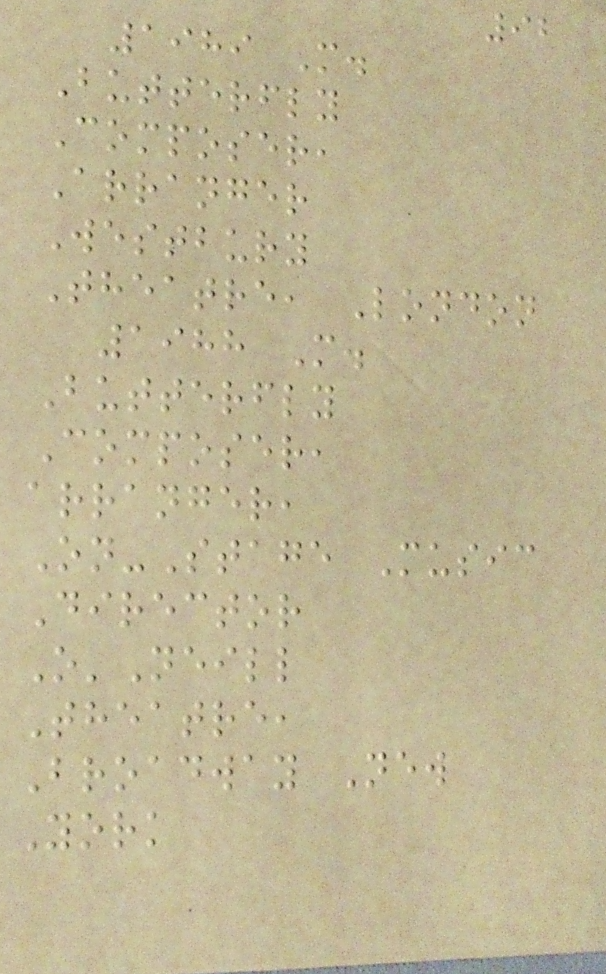92
1989 M.
Butterfly
Composer,
Arranger
Westbury
Theatre, London
1988 M.
Butterfly
Composer,
arranger,
On-Stage Music
Director
O'Neill
Theatre,
Broadway New
York
